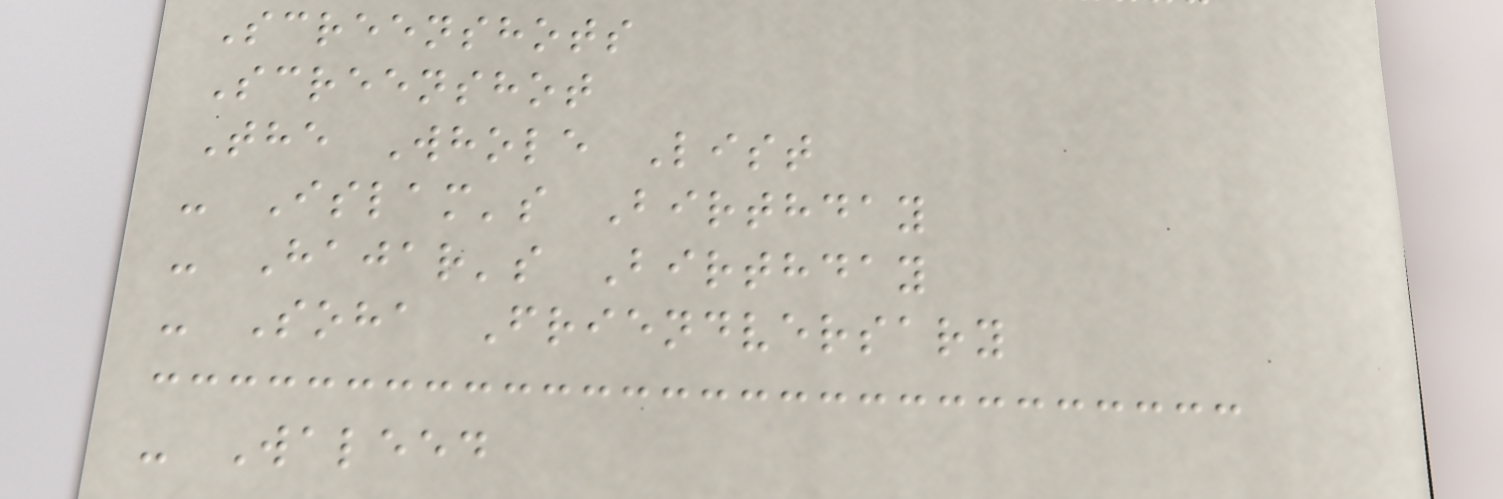Screenshots
Screenshot
The Whole List
- Islam's Birthday
- Hajar's Birthday
- Soha Friendversary
- Waleed
